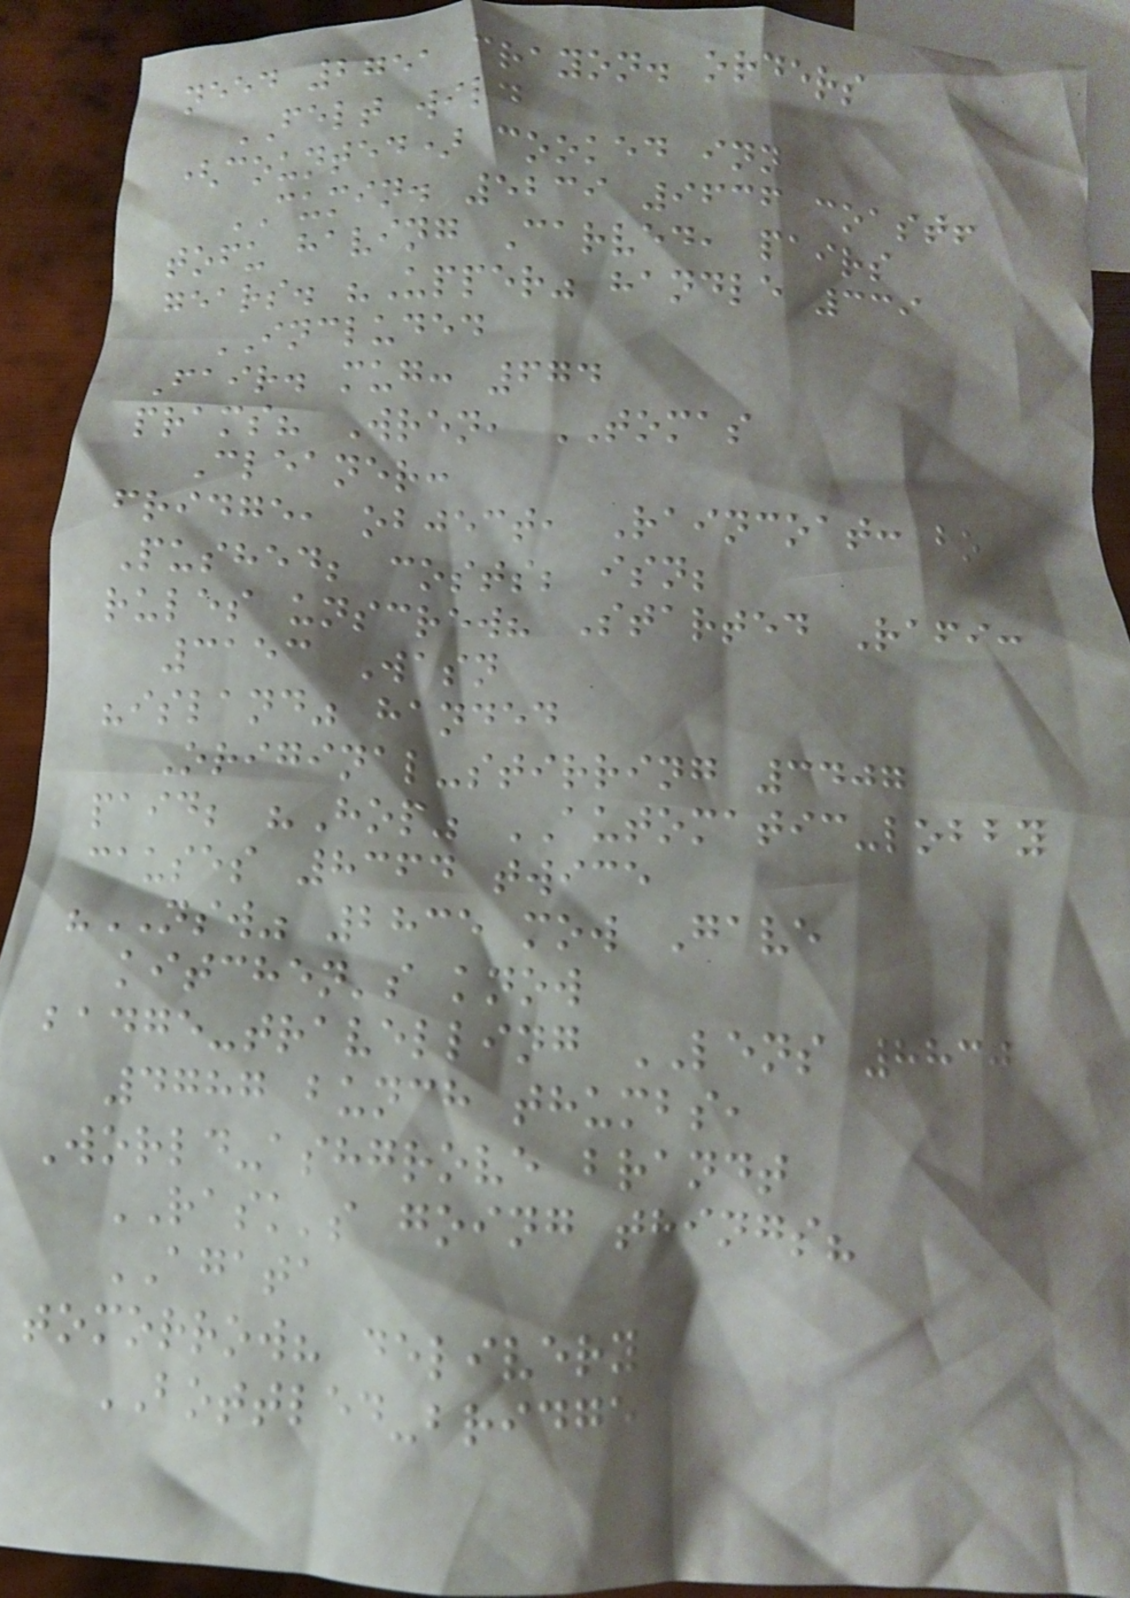need 2751 crayon. orders
FELT wild
(counted) cooked inn
CUMIN. 5239 9636 coast!
tofu having Carved, pairs
gears. "Upper" handle 339
INCLUDED
Fair. mug: 674
prams? Wren, TOMAS
Cleaner:
fridge, object, Raincoat: bo
Pushed; costs; isn;
rules unscrew? Started Rafi:
3153 Wasn
"island" handed
Original-stirring 3407
paid; "Hop" AUTOMATIC-lobby
causes 8364 twice
"NSW" 2835 mow Gave
kitchen's know
badge-travelling LENS 8830
4787 bunch thumbs,
World-ashgrove brandt
RASK's going things?
AGATA
tomorrow? delivery
BOTTLED-bridge
